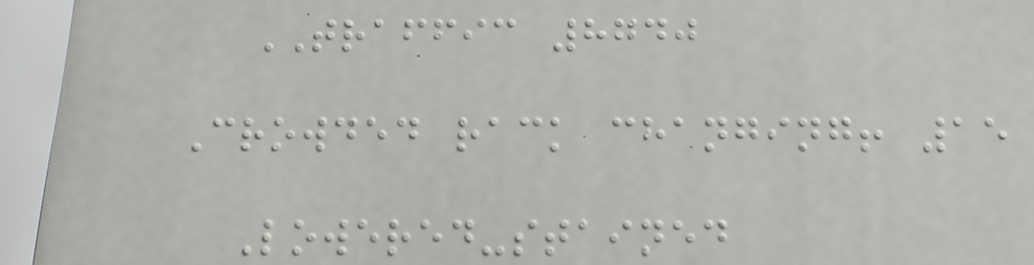TRAFFIC 8740
Crowded rack changing! 15
Lowered-stained
